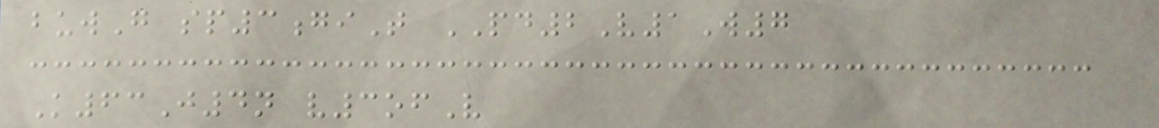buwG sp3giT PD2V1W7
K63J4n v3ofV
